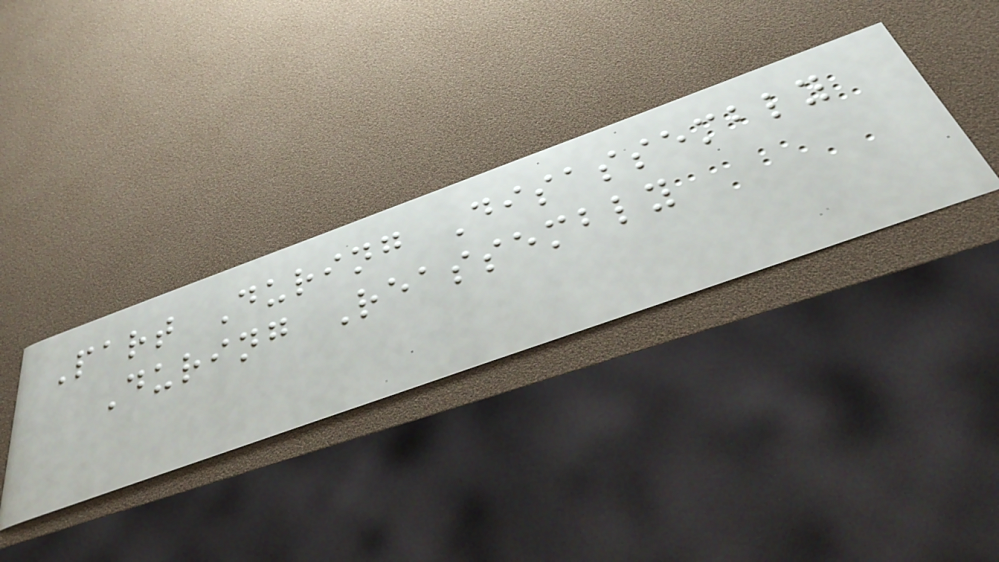Part During Disassembly
During Reassembly
